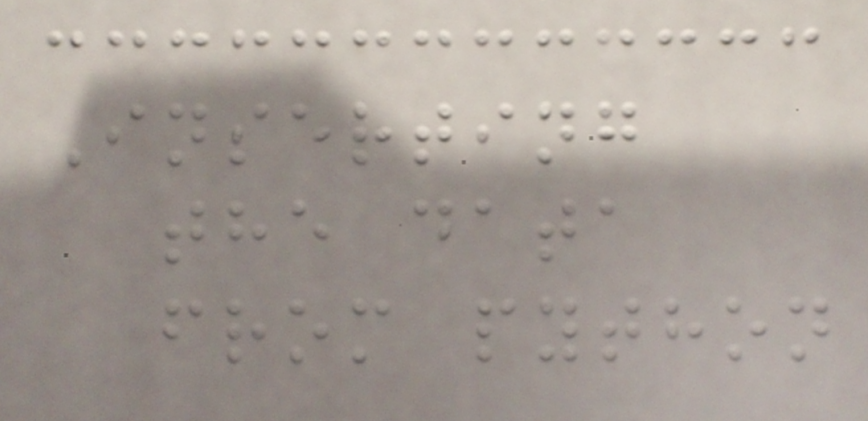Inserting
the data
from python
